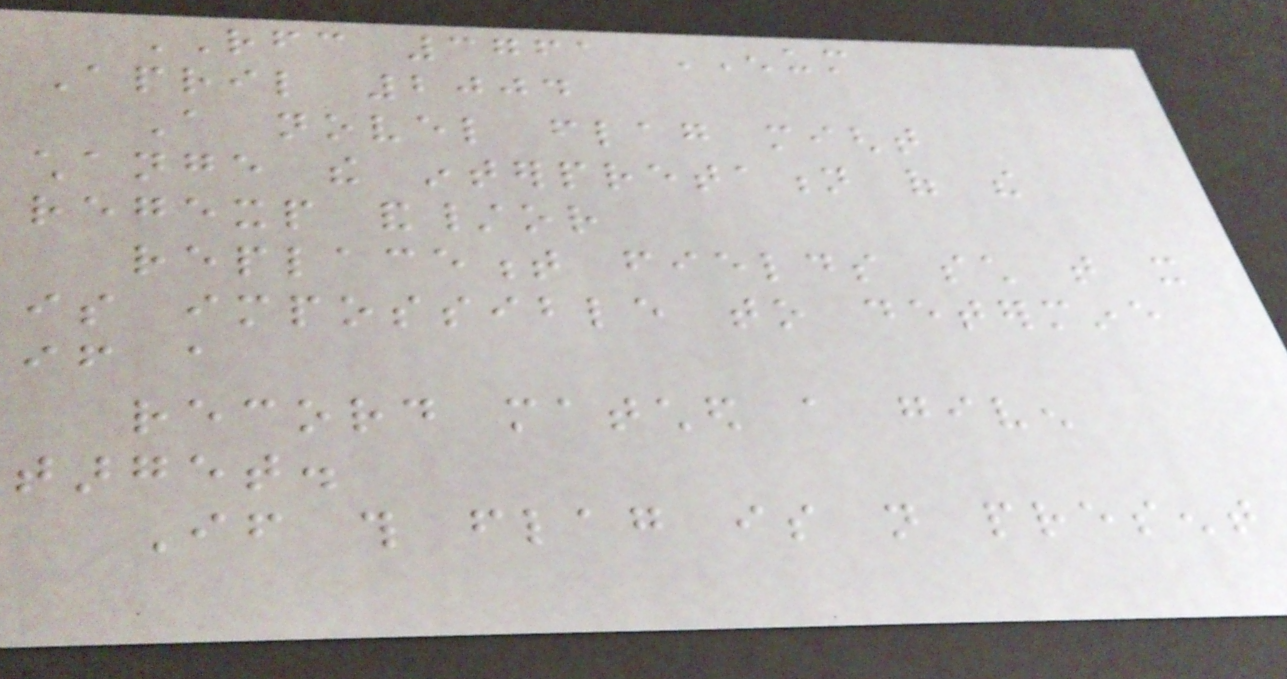RFC 3761 ENUM
April 2004
A novel flag might
change the interpretation of the
regexp and/or
replacement fields such that it
is impossible to determine
if a
record matched a given
target.
If this flag is not present
